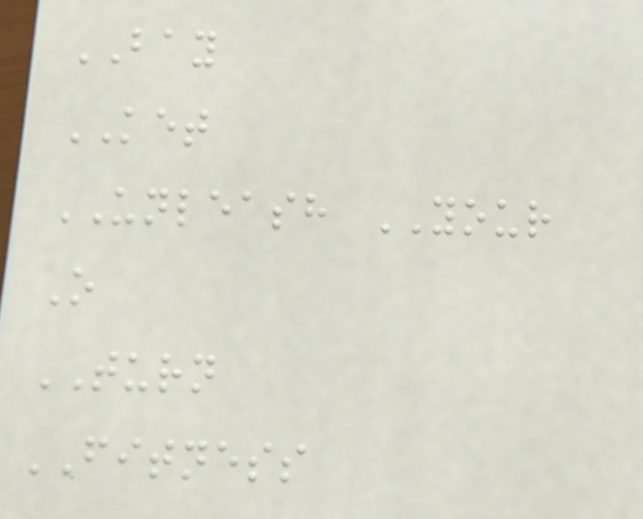BAY
KET
UNLEASH YOUR
O
TURN
FITNESS
